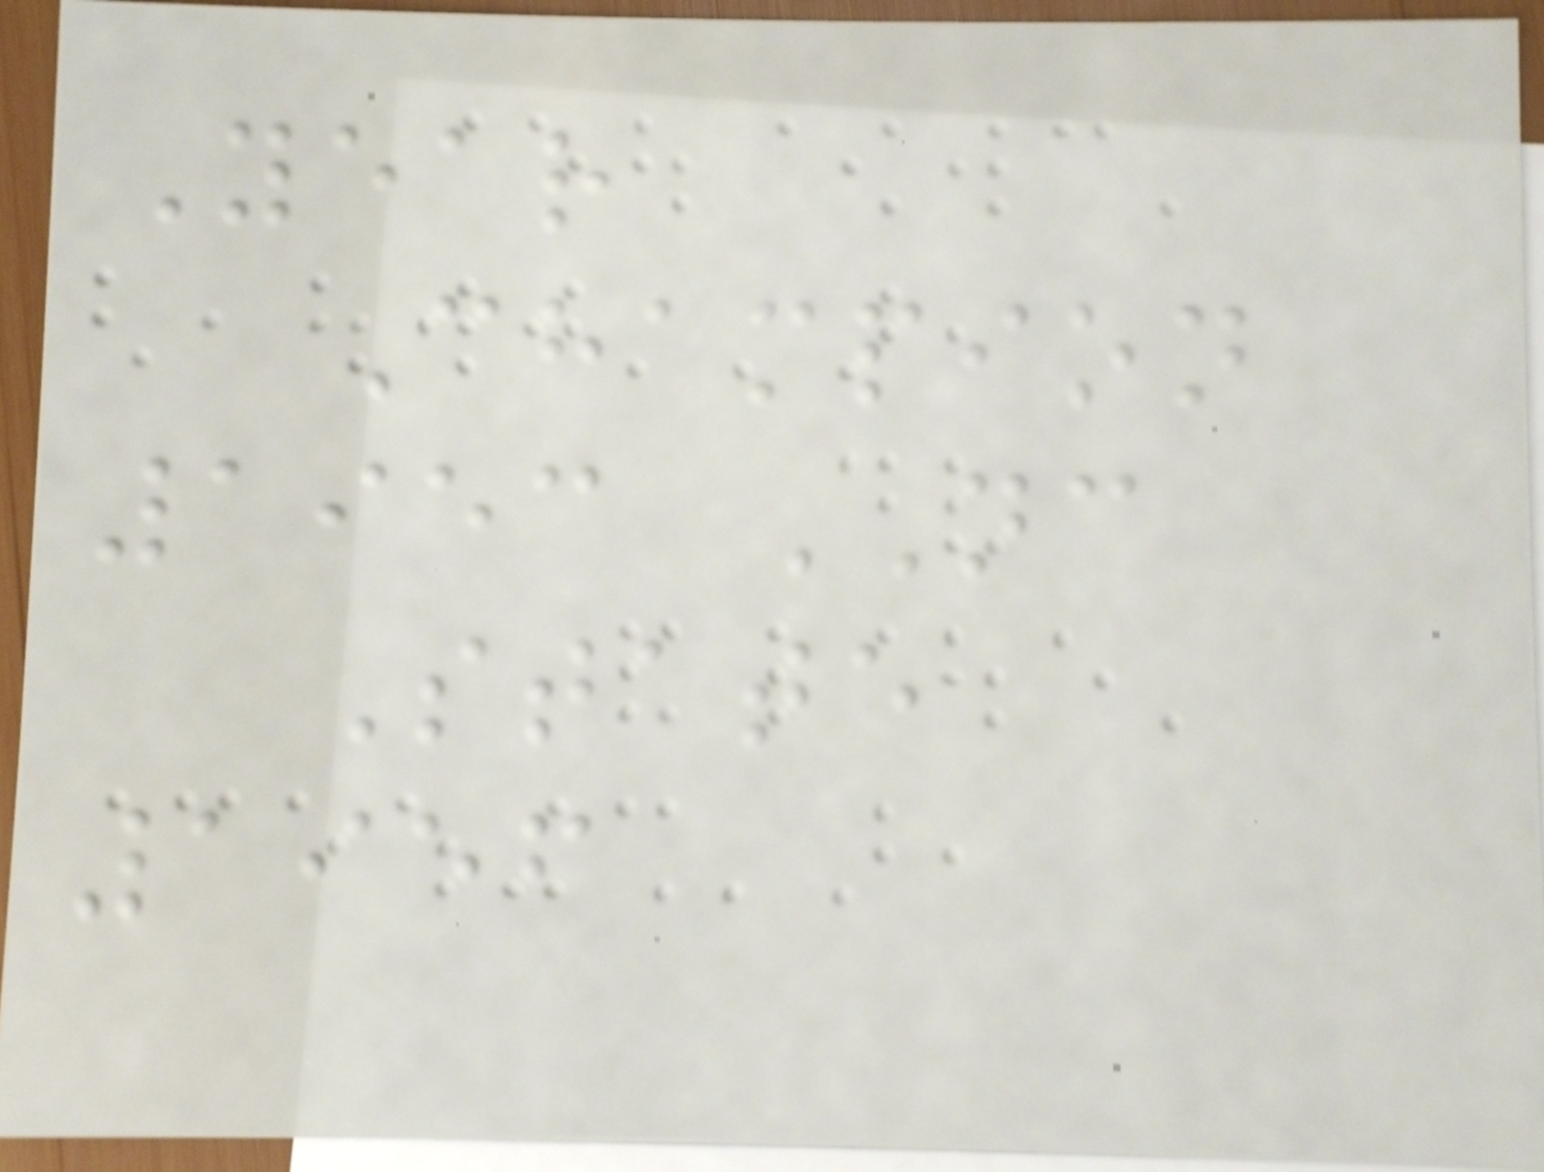Year
Champion
1953 NC
State
1956
